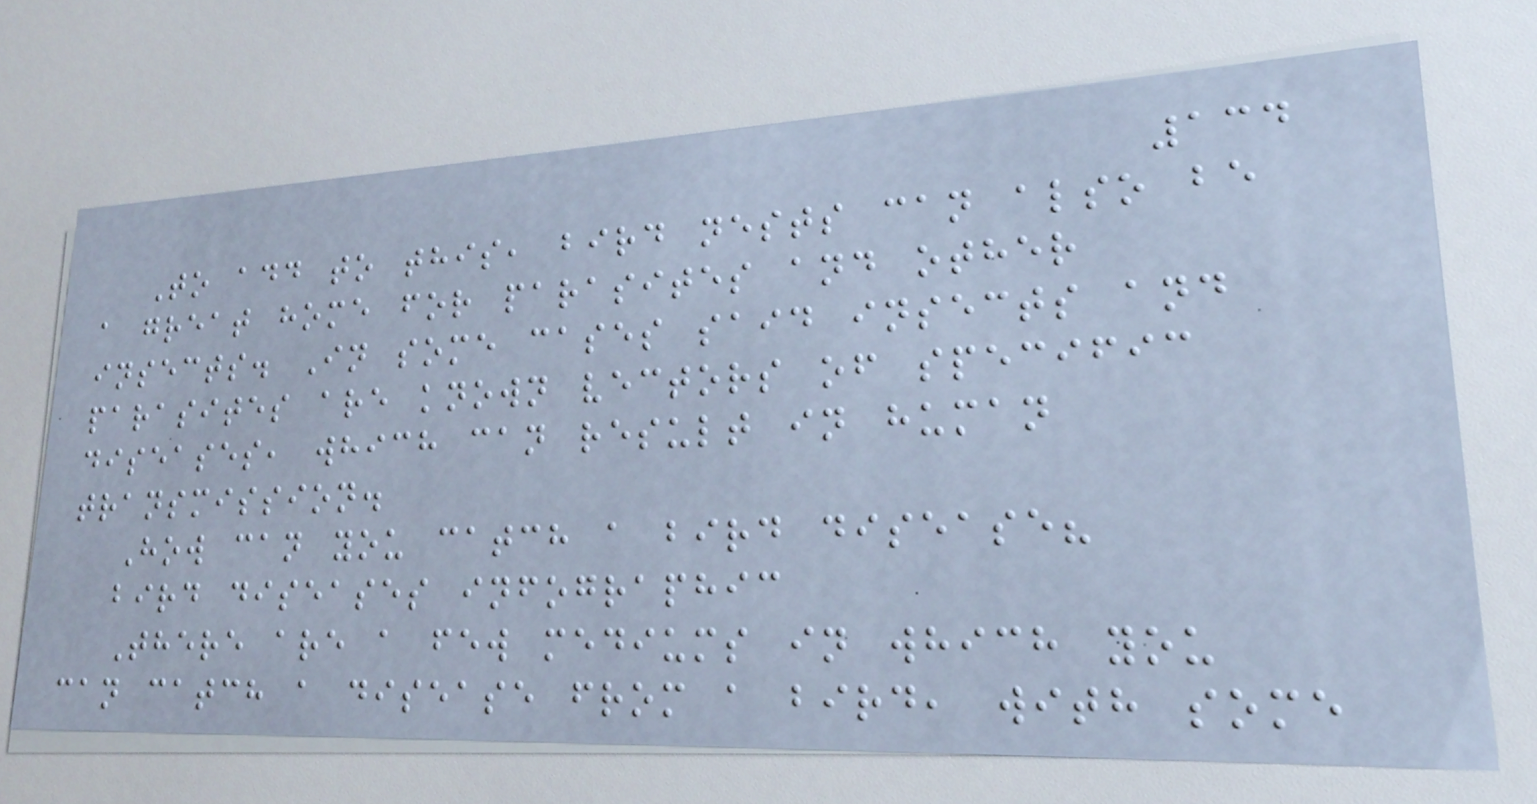134
To add to this, bird nests can also be
a great home for parasites and other
insects. In some cases said insects and
parasites are known vectors of specific
diseases, which can result in human
transmission.
How can you catch a bird disease?
bird diseases infographic
There are a few mediums in which you
can catch a disease from a bird, with some
